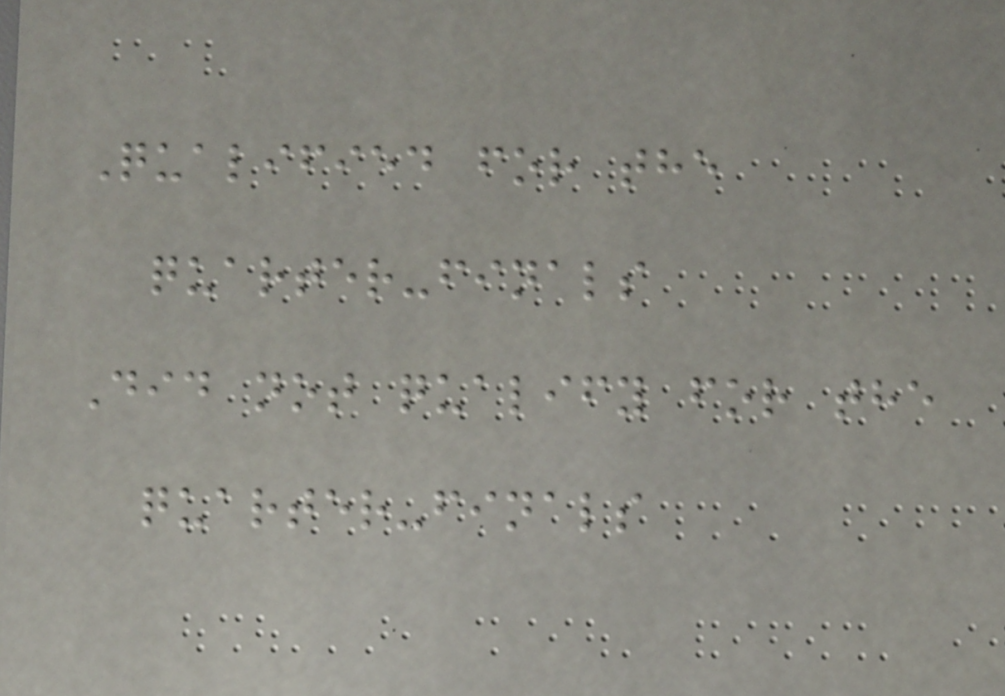Qualified for the
quarter-finals
Did not qualify for the
quarter-finals
